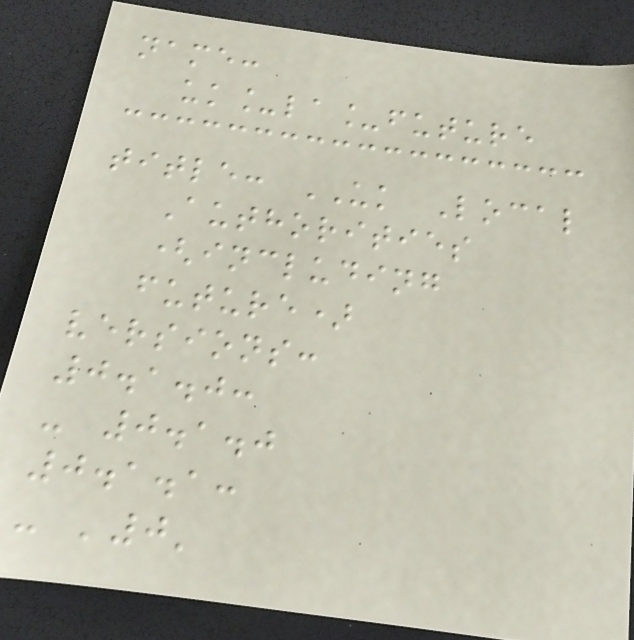name:
uk_la_future
title: UK Local
Authorities
(including
future)
versions:
0.1.0:
- 0.1.0
0.1.1:
- '0'
